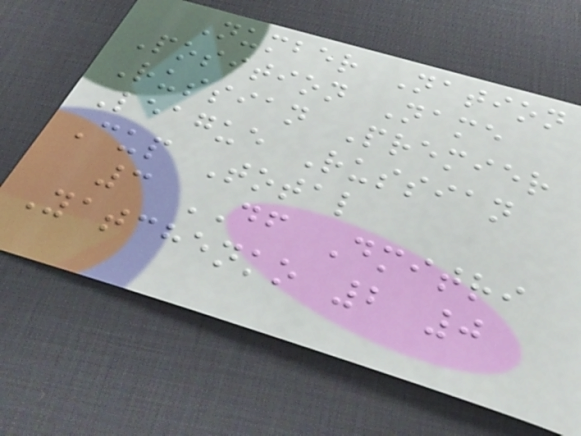Number Nation
Position Name
Russian Premier
League Russian
Cup Total
3 DF Dmitri
Yatchenko 2 0
